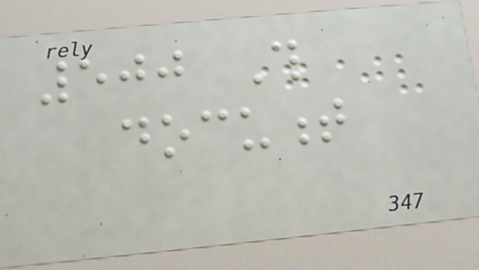500 This
document
